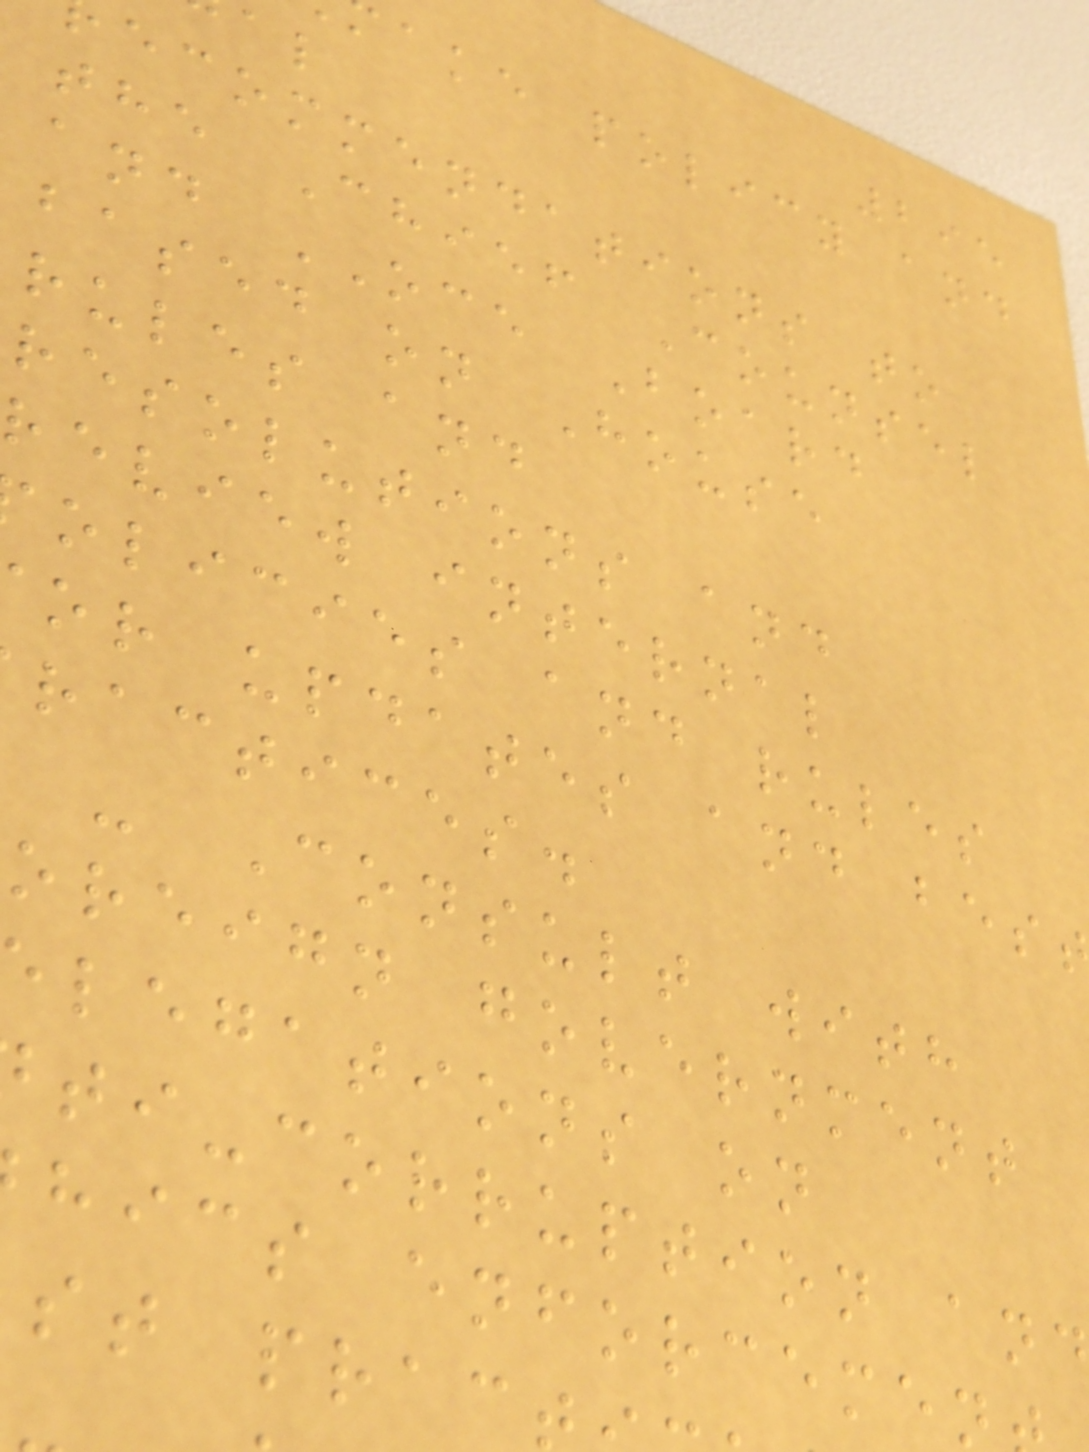295
ake policy and
ecommendations to
the Chief Counsel
and OCE Board
based on House
rules and
resolutions and
review internal
olicies and rules
or updates and bes
ractices.
- Consult with
oreign government
legations on
ti-corruption an
hics enforcemen
st prac
